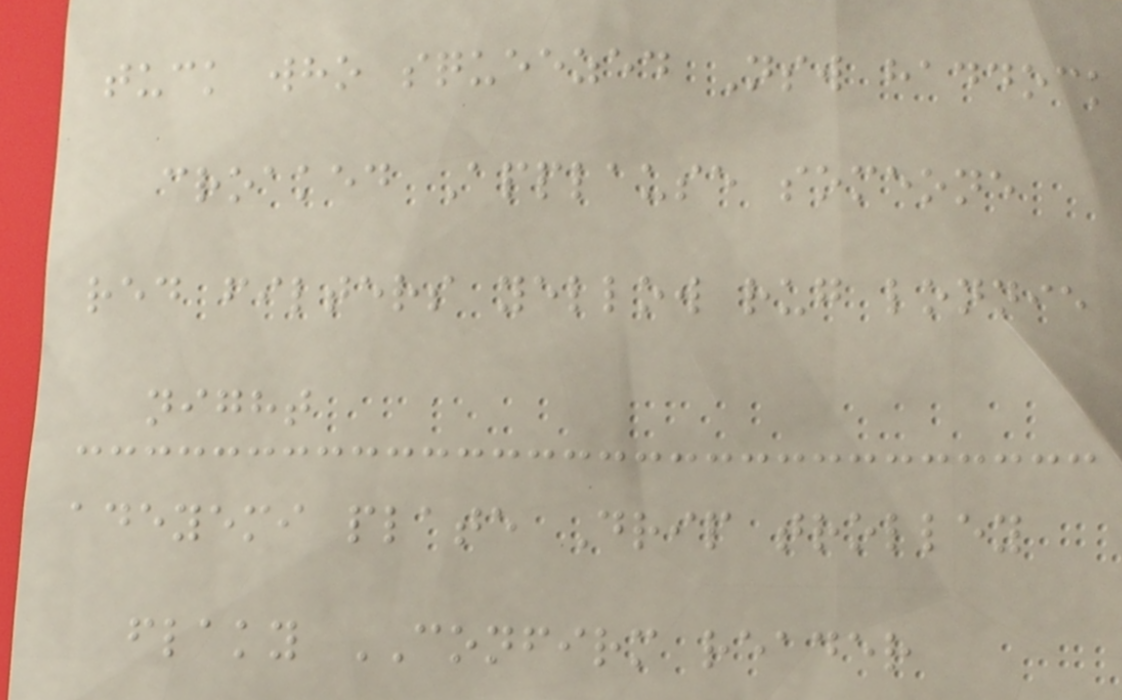tuck who squeezed Nsw haddock
croaked Applause someone
red filters yellow rug lonnie
night
adeyemi plate Drip trolley
flaky CONFIRM reader
